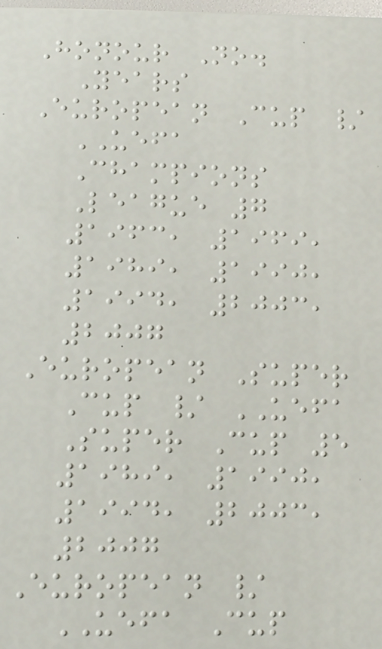Honour No.
Years
European Cup /
UEFA
Champions
League 7
1963, 1969,
1989, 1990,
1994, 2003,
2007
European Super
Cup / UEFA
Super Cup 5
1989, 1990,
1994, 2003,
2007
European /
UEFA Cup
